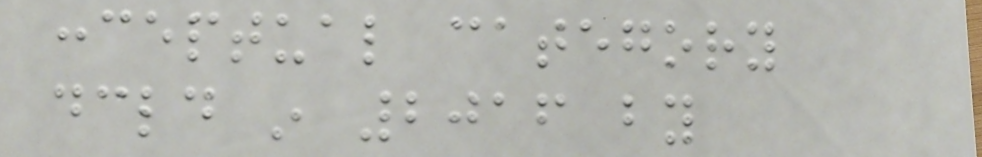conceptual category
declared in 2016 by
